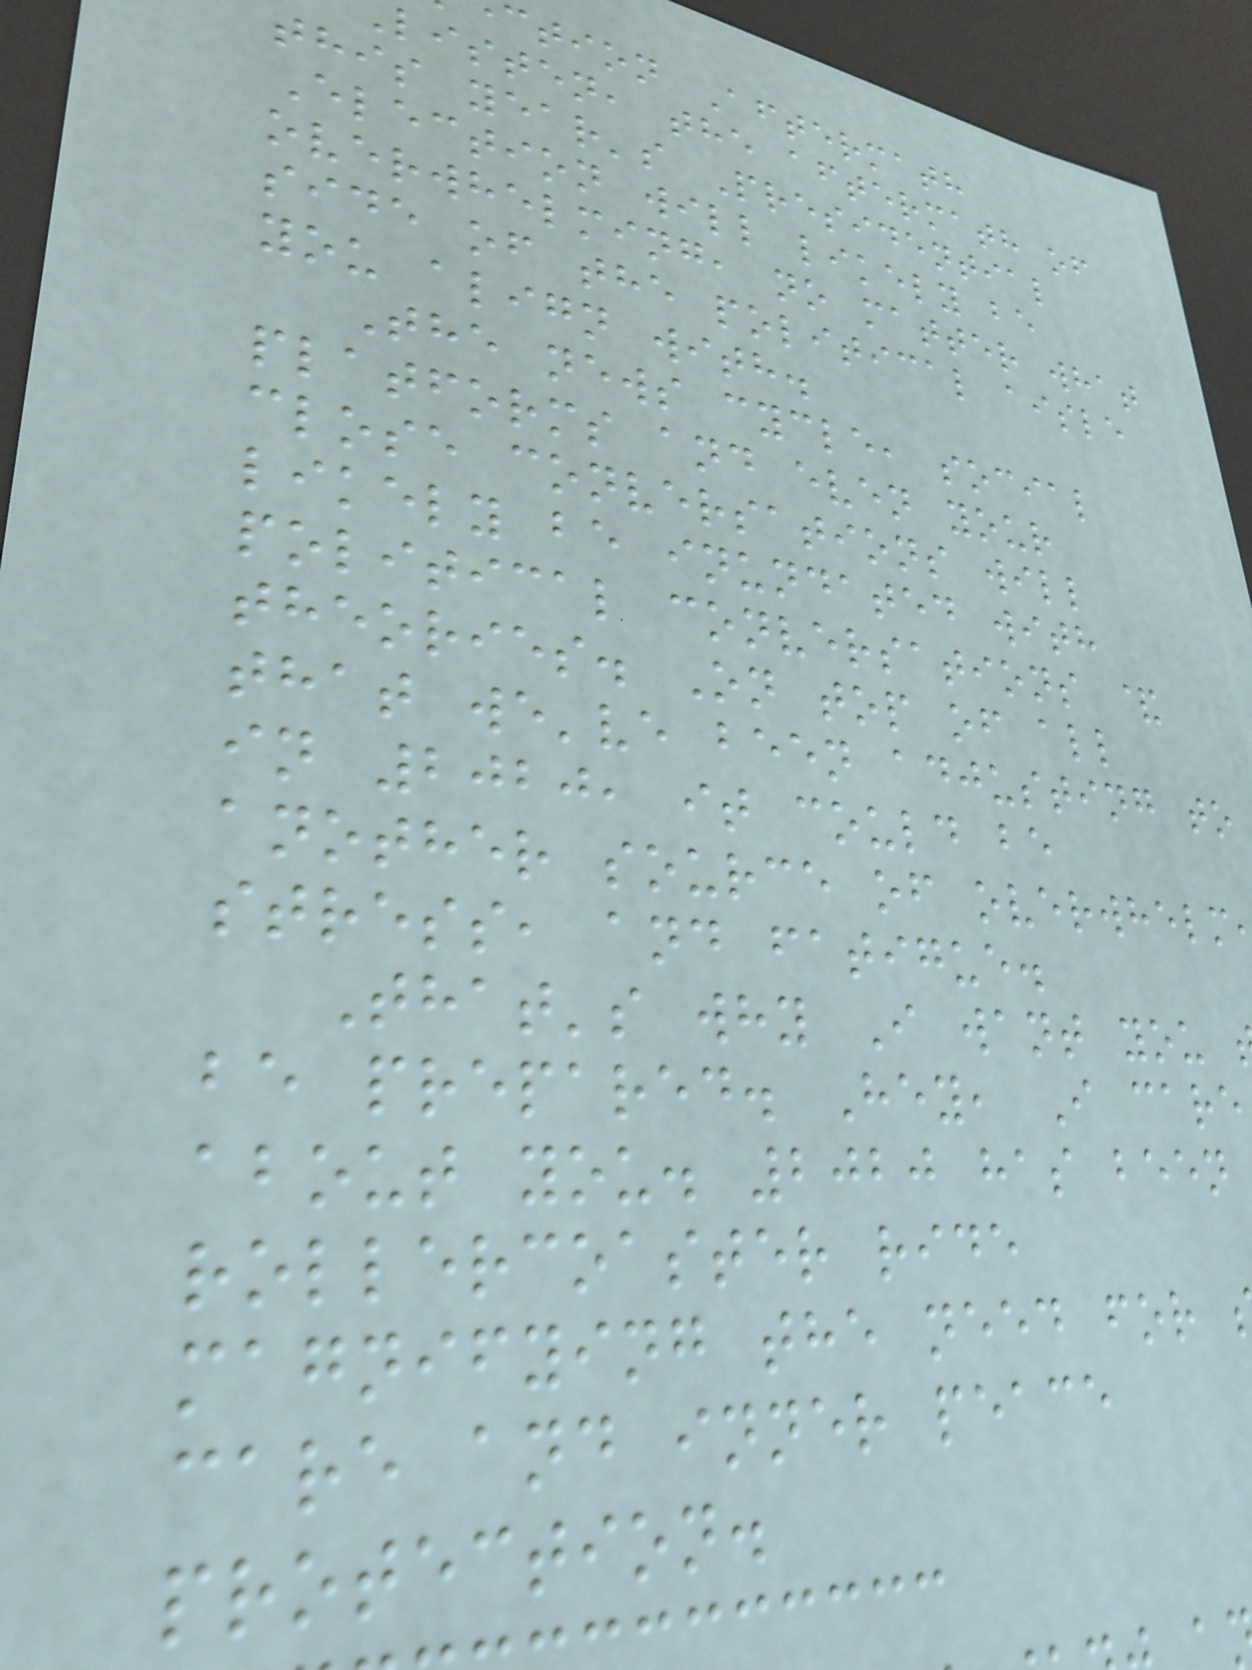ction Aftermath
listen, the aftermath of
this year's Presidential
Election will likely be
overwhelming, no matter what
side of the political aisle
you align with.
The news cycle, social
platforms and even your
close conversations will
likely be inundated with
political conversations &
theories. On top of all
that we've been adjusting to
in 2020, it could be
another source of overwhelm
stress, and fatigue.
That's why I want you
be prepared. Hey, I care
about you. 2020 has been
rollercoaster ride
magnifying the need for
care and inner peace
protection.
